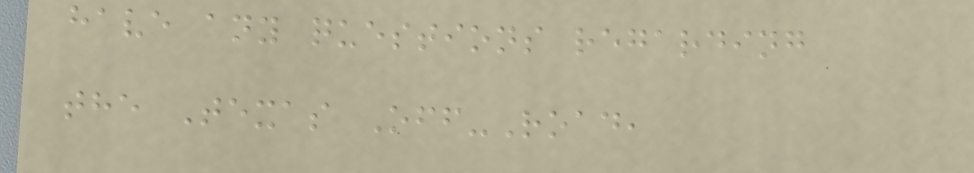have any questions regarding
the Texas Off-Road,
